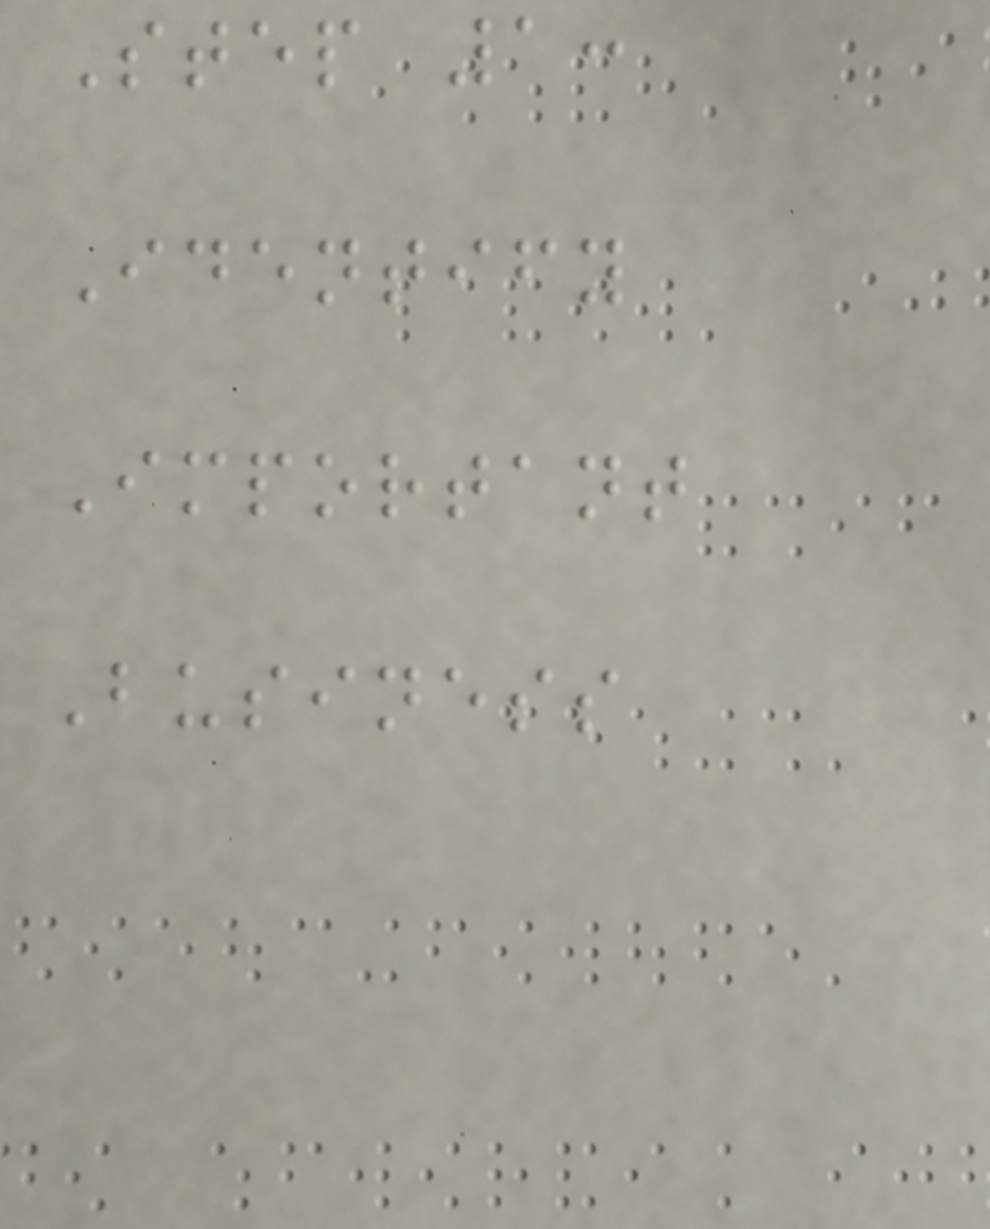Step 1:
Identify
Important
Business
